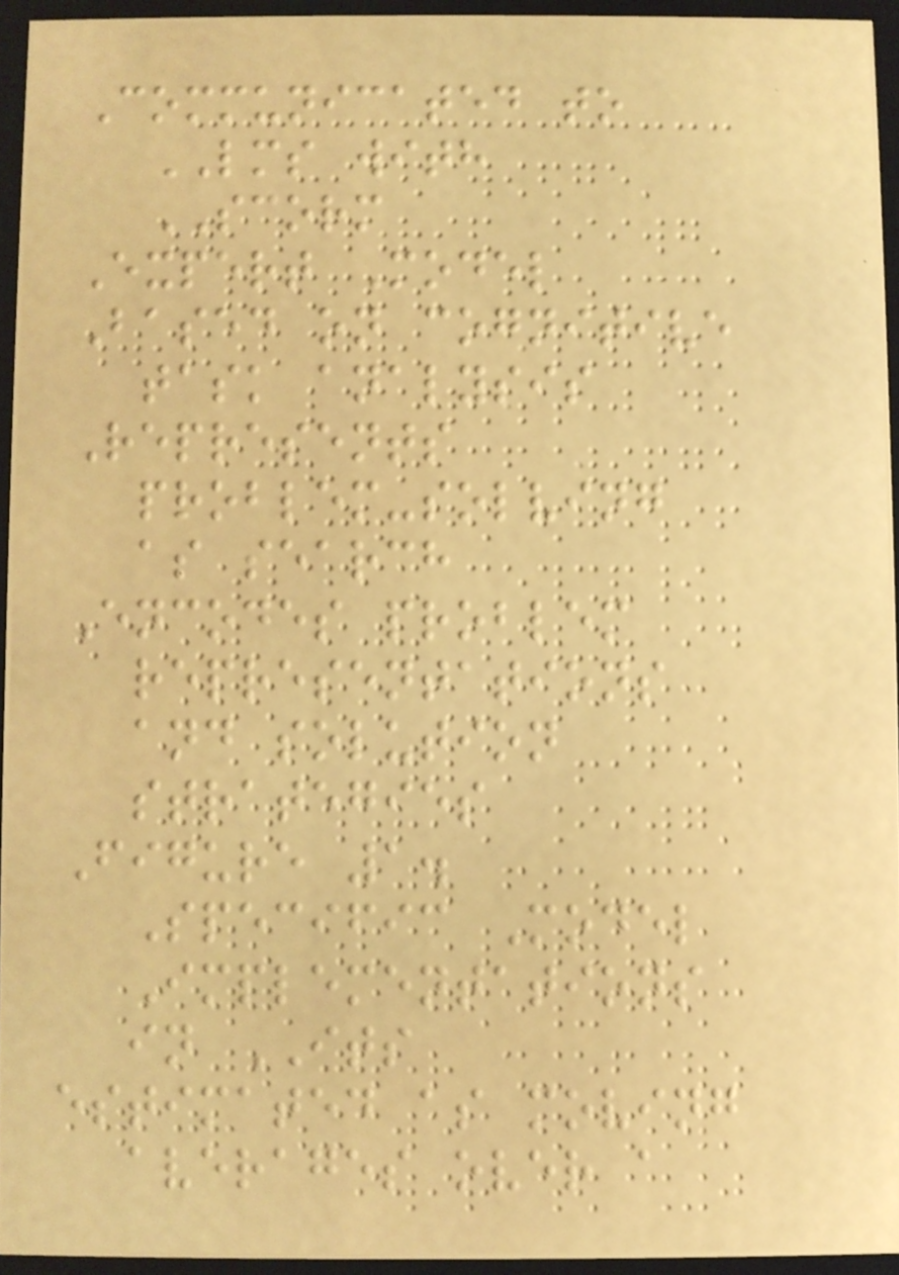Communicated to
LMS with
SCORM
Expert Model
Based on cognitive
task analysis
Represents
problem-solving
as search
Encodes problem
representations
and solution
strategies
Figure 1.
Specific Model
Implementations
in ITS
estimated as moving
averages over a
